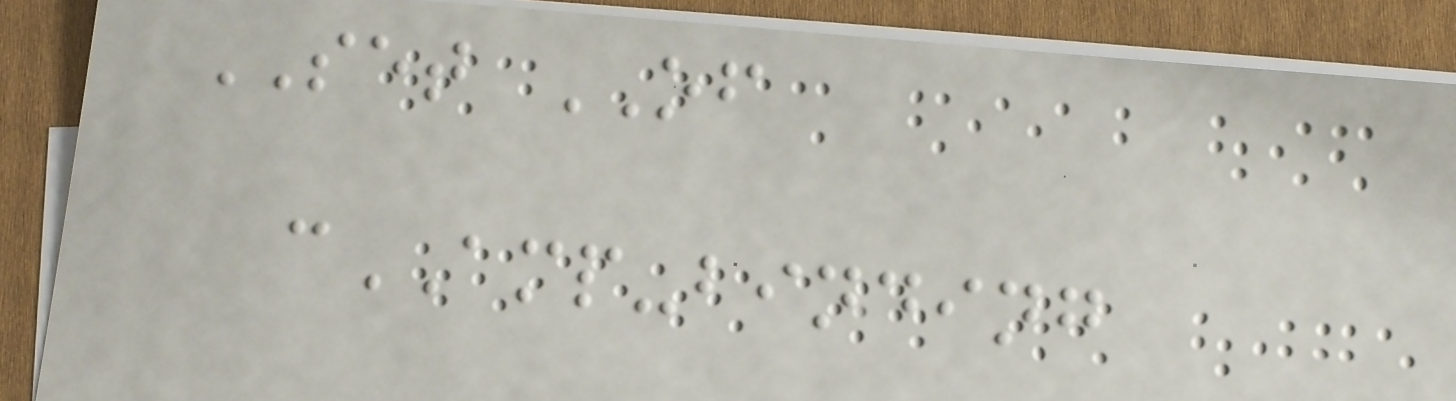SET OF
cAMP-binding
